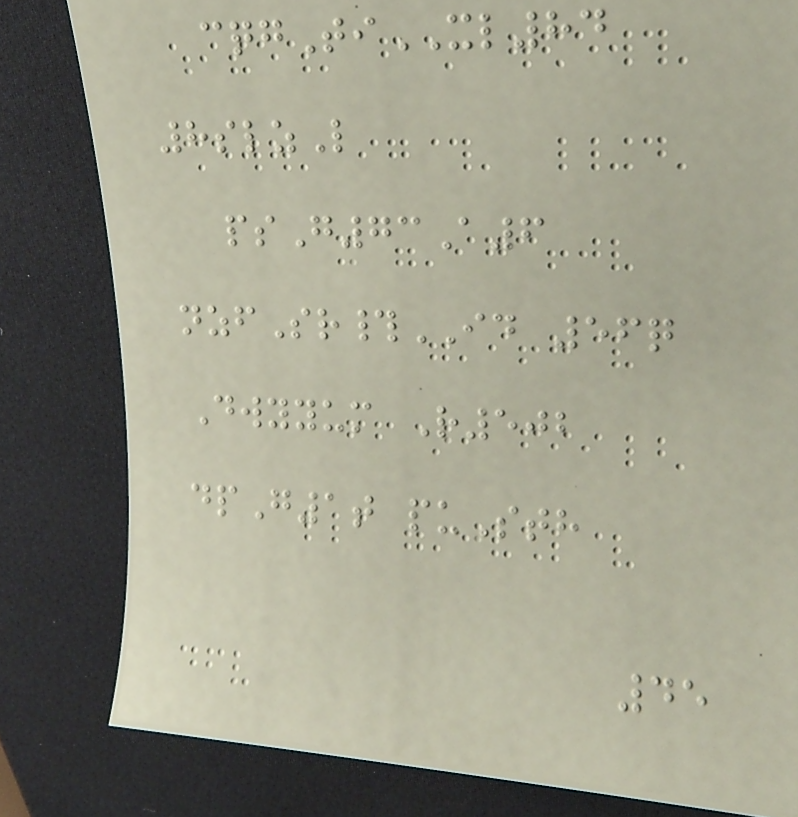cqgTiXL84
8slzL
psG73A6
nzfSr#ID 56q
Dwyyum R502
dpG1t puSth
45
